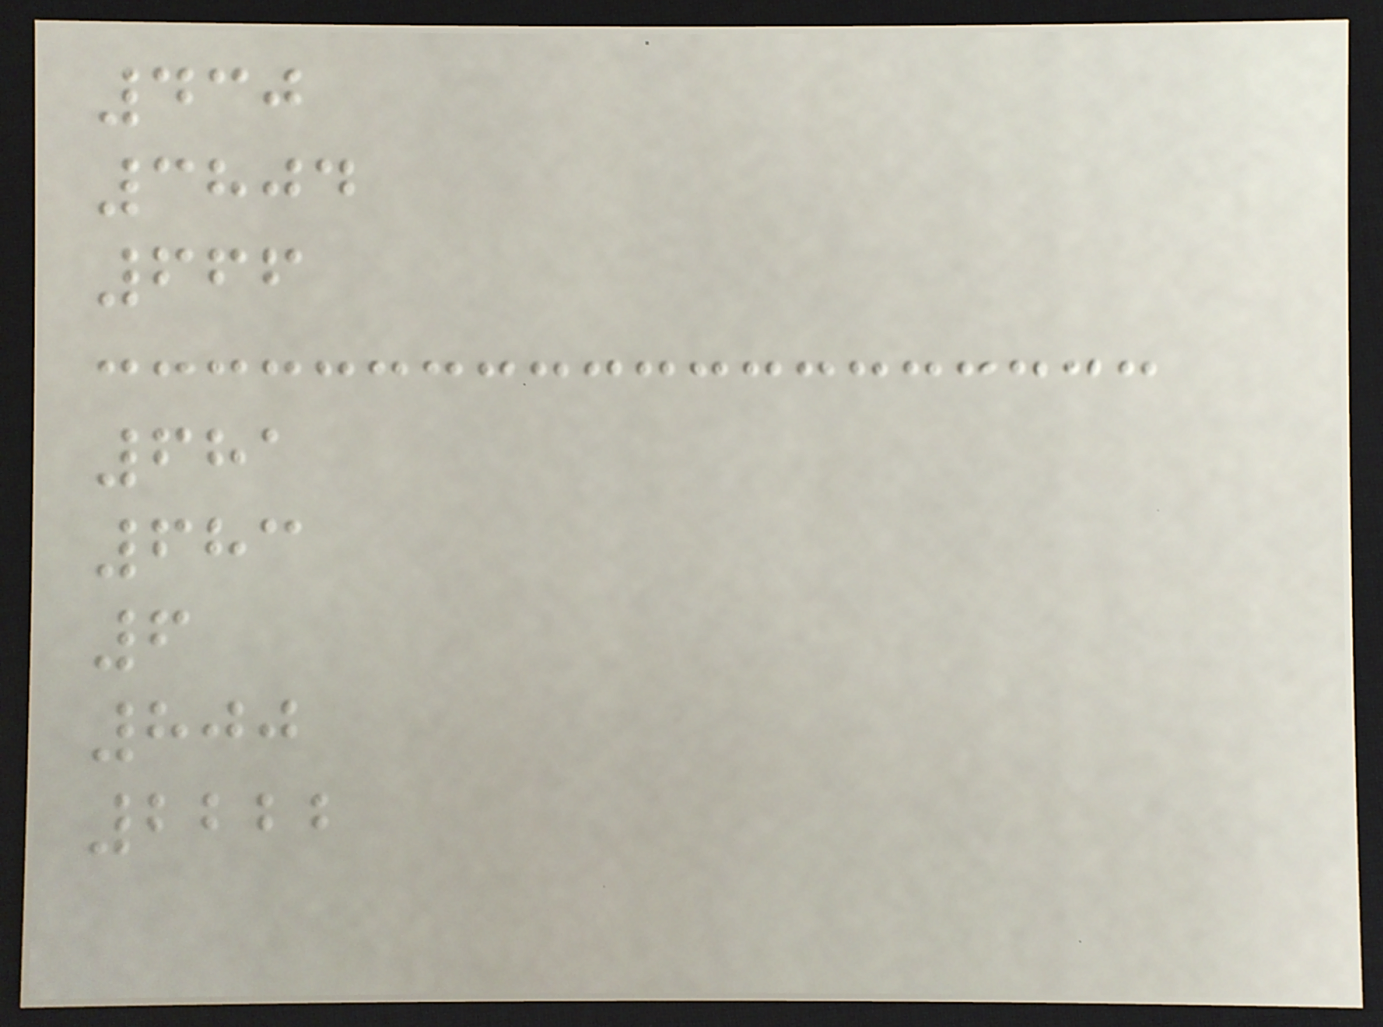430
3804
666
681
683
6
800
2222
